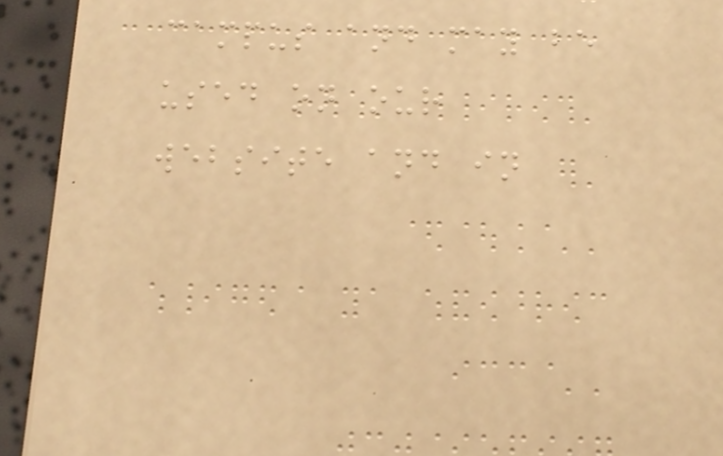campus and may be
used on our
website and in
